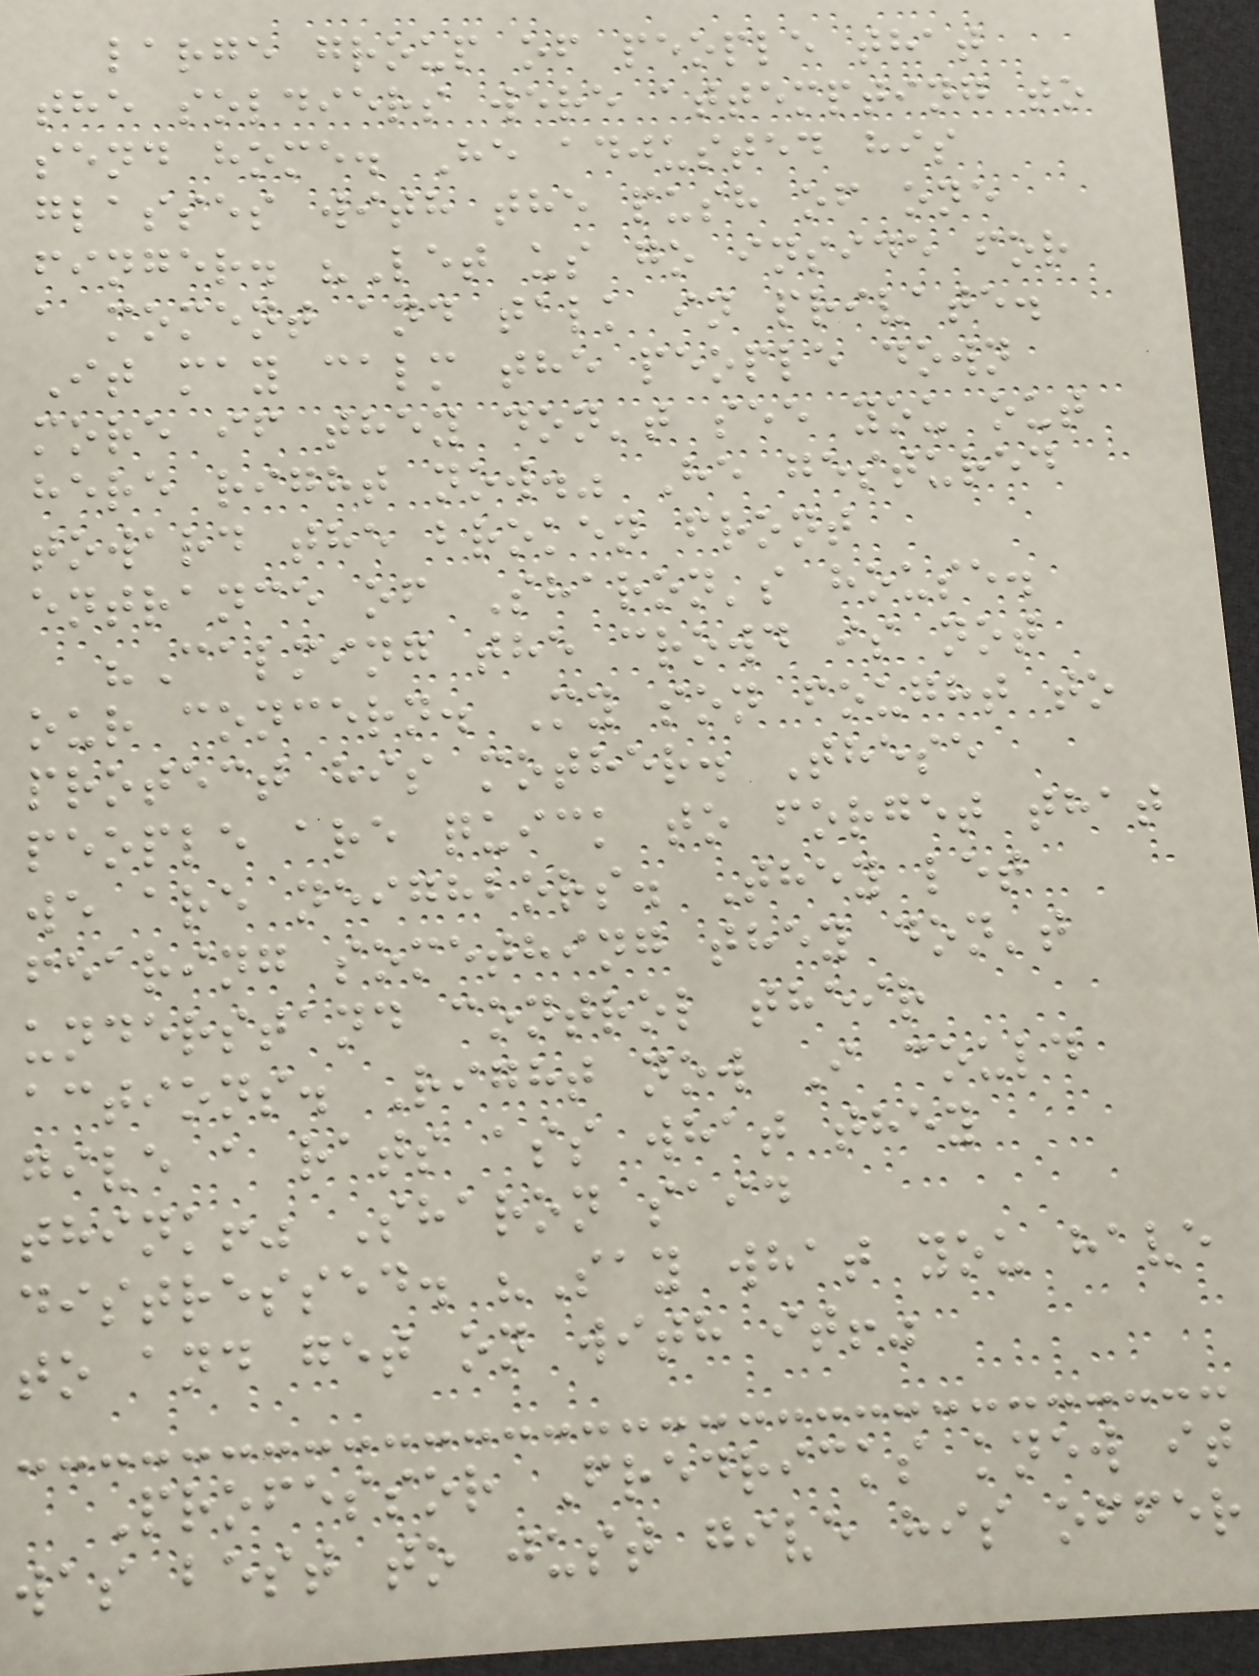large group of people that
the soldiers were attempting to
send home. He adjusted his
glasses with the push of one
finger. "Let us go inside for
a moment and talk in private.
It may calm the people down
more if they don't see you out
here right now." He gestured
toward the broken front
entrance of Sharon's house.
"Calming the crowd is not
our concern. My son fought to
protect his mother. These
people are quick to forget that
we are neighbors. They let
fearing something they don't
understand control their
actions. Right now I could
give a rats ass what they
think!" Sharon said
distressed. "Say what you have
to and get on with it!"
Professor Fredricks knew it
was best to just give his offer
